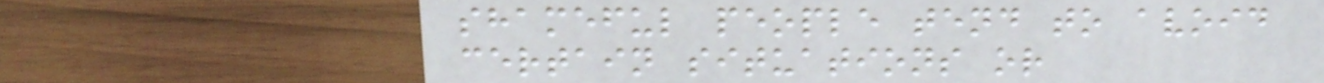shameful people tend to avoid
certain situations or
